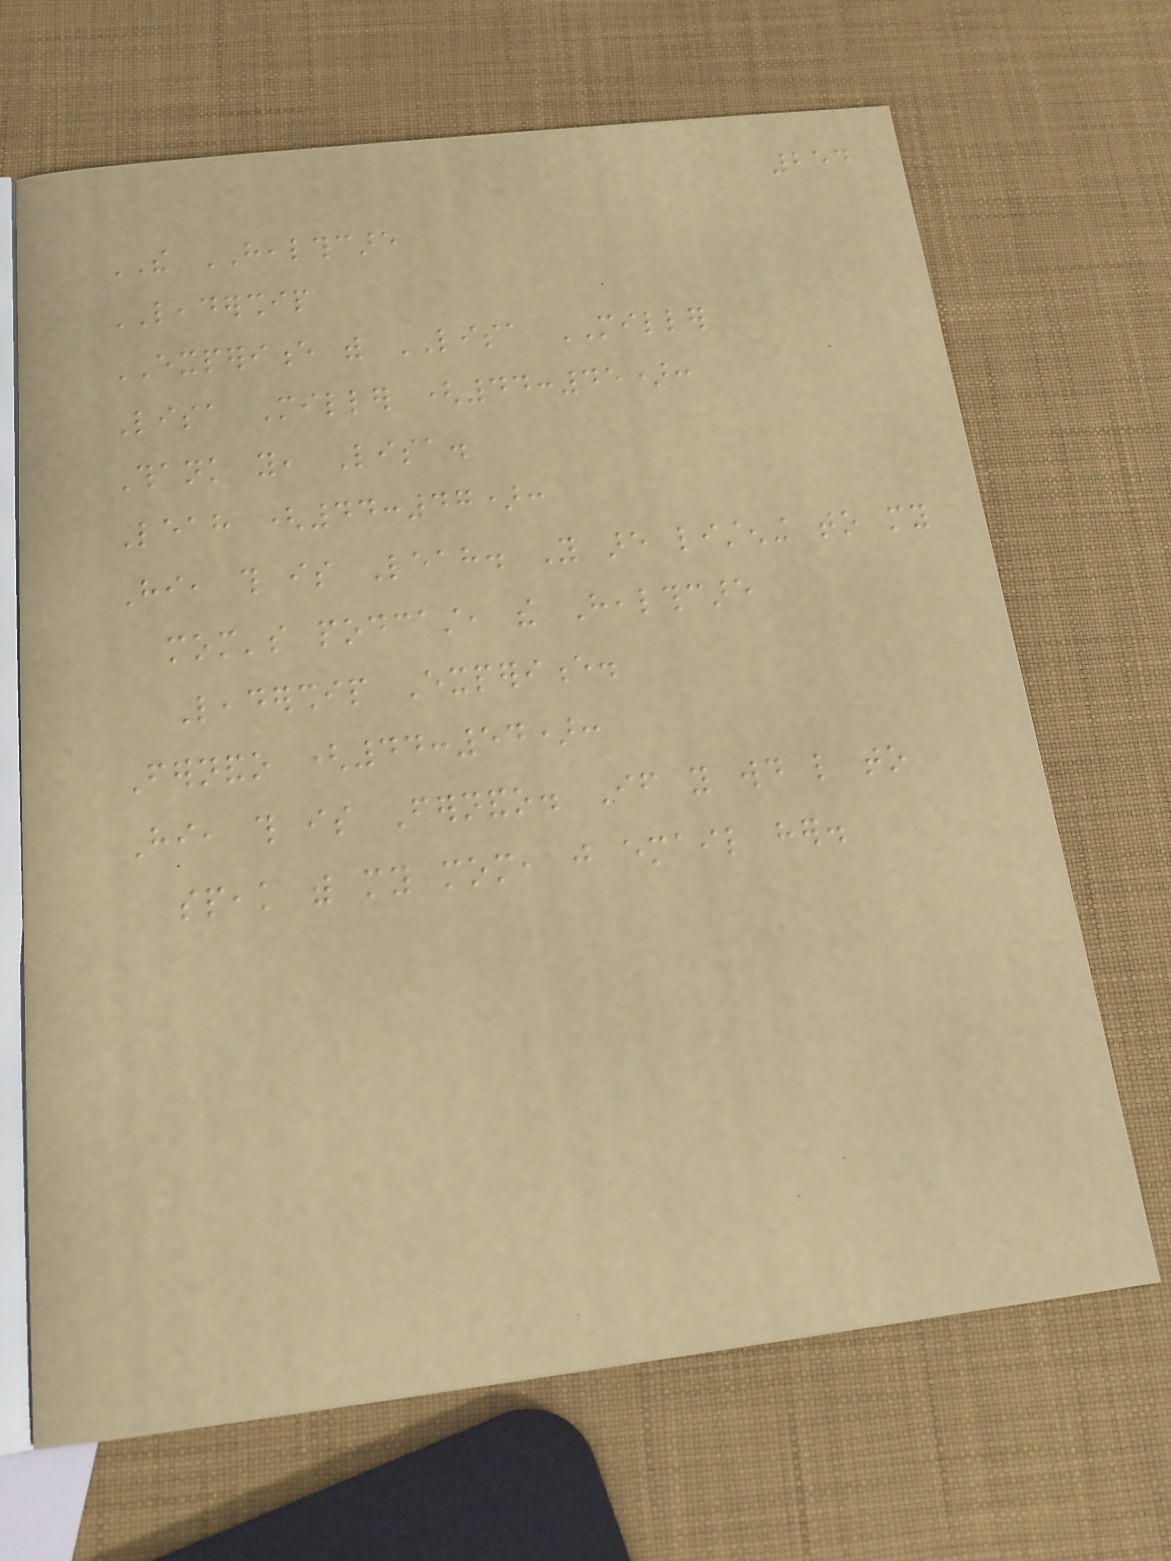254
THE HEALTHCARE
LEADERSHIP
EXPERIENCE with LISA MILLER
Lisa Miller (44:45):
Thank you, Lisa.
Leah (44:47):
Hi, this is Leah. You are listening to my
mom's podcast, the Healthcare
Leadership Experience.
Fernando (44:54):
Hi, this is Fernando. If you would like to
speak with my mom, just email her.
